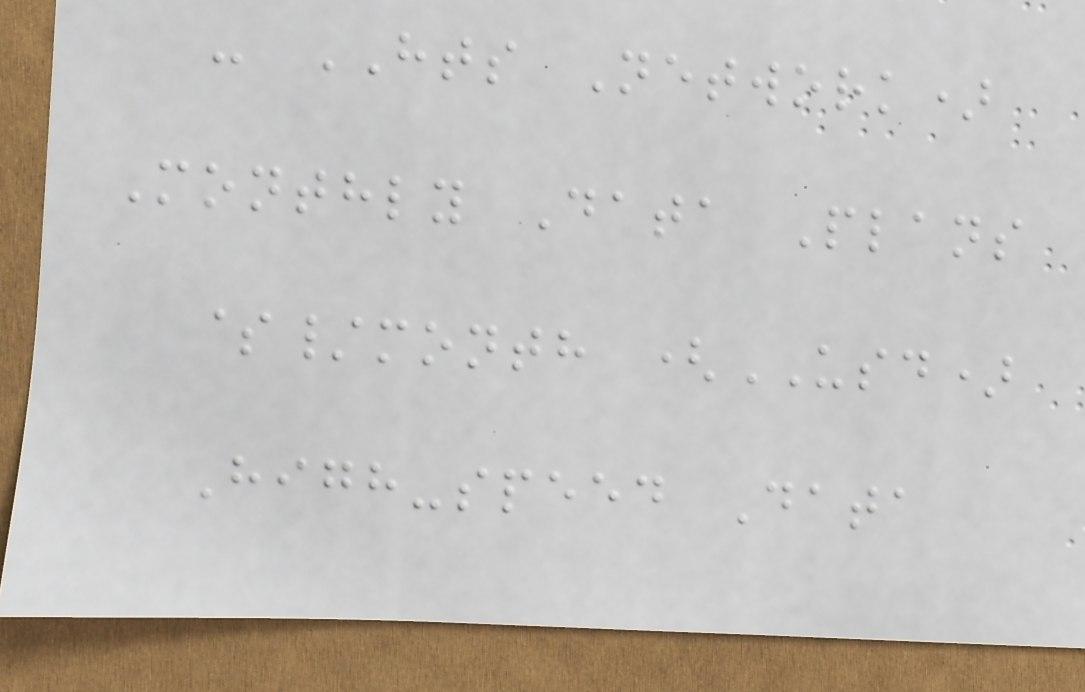- HTS Network)
Monthly Data Plans
$/month (USD)
High-speed Data
